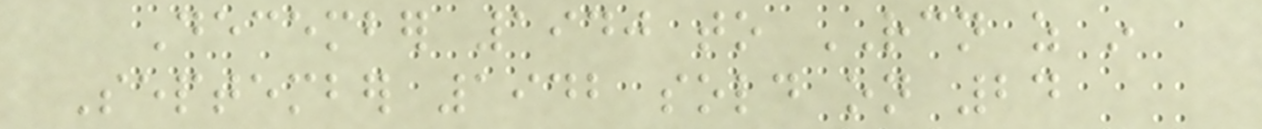December 1940 to RCN as in
September 1942 sold on 24
